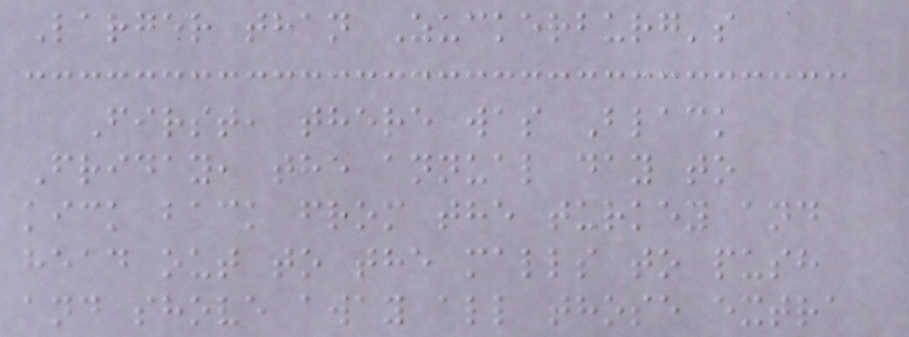Larger than Zuckerburg's
First, there was Black
Friday, the annual day to
kick back from the turkey and
head out to the malls to push
and shove away all those extra
